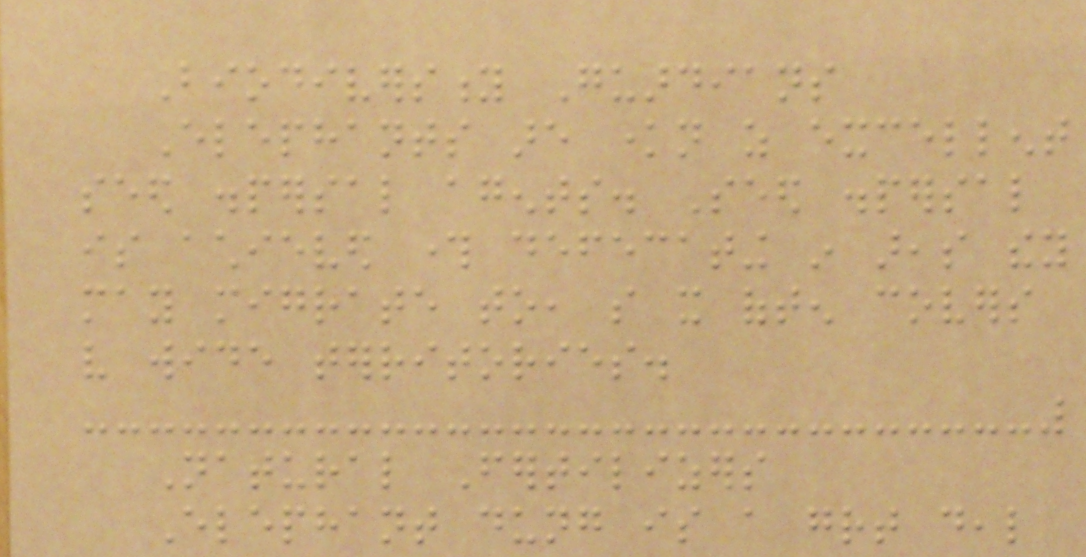Biodiversity Guardians
Elephants are known as excellent
seed dispersal agents. Seed dispersal
is achieved through defecating in areas they
may migrate to, so it often covers
very wide territories.
Natural Fertilizers
Elephant dung is a great deal
